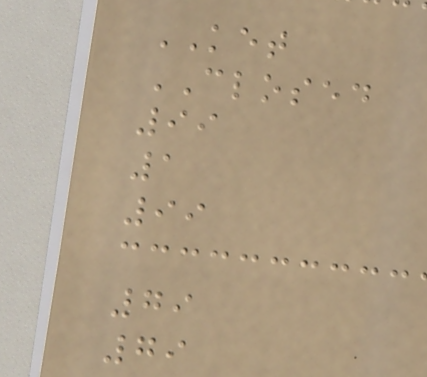KET
CLOSED
99
1
99
79
79
